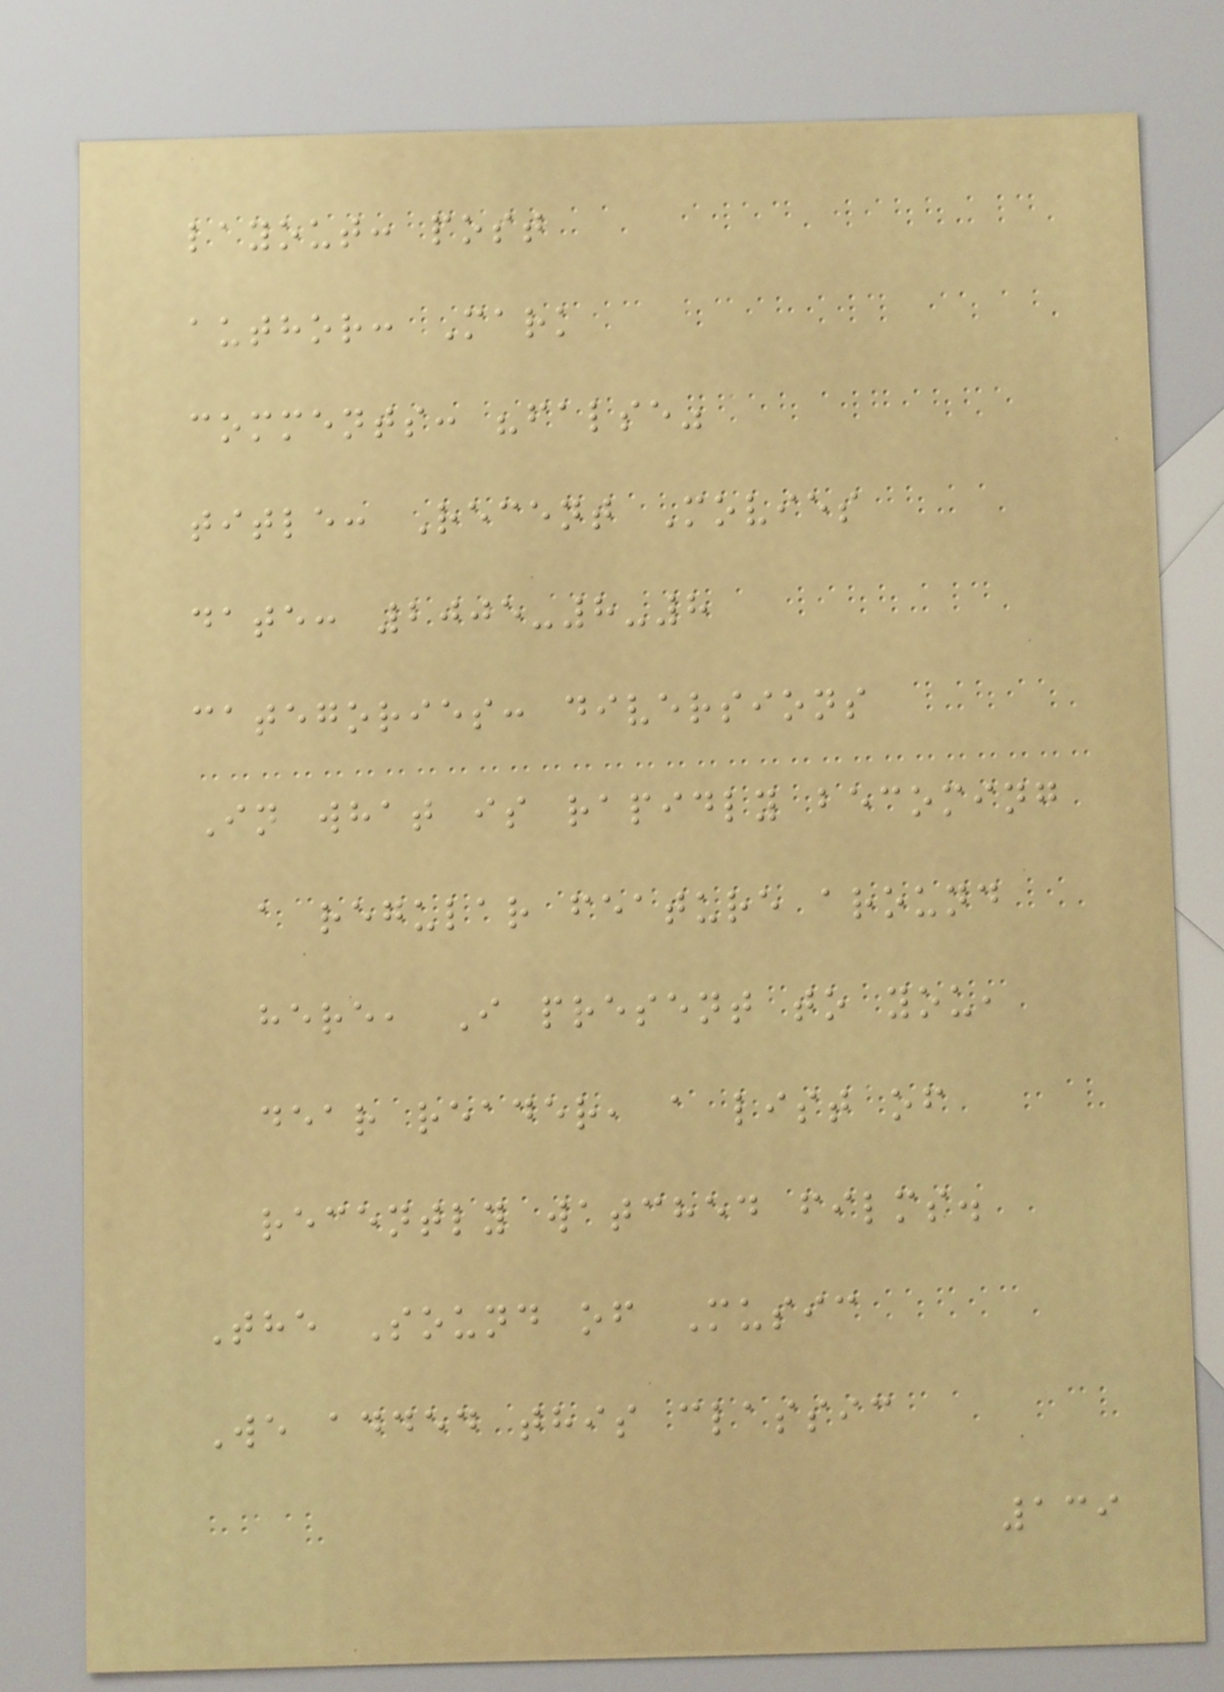layout: post
author: Mark
comments: "false"
title: Recent Movies
date: 2005-8-8
categories: diversions
In what is rapidly becoming
a regular feature around
here, I present to you,
dear reader, a list of
recently watched films.
The Sound of Music
We added this classic
139
